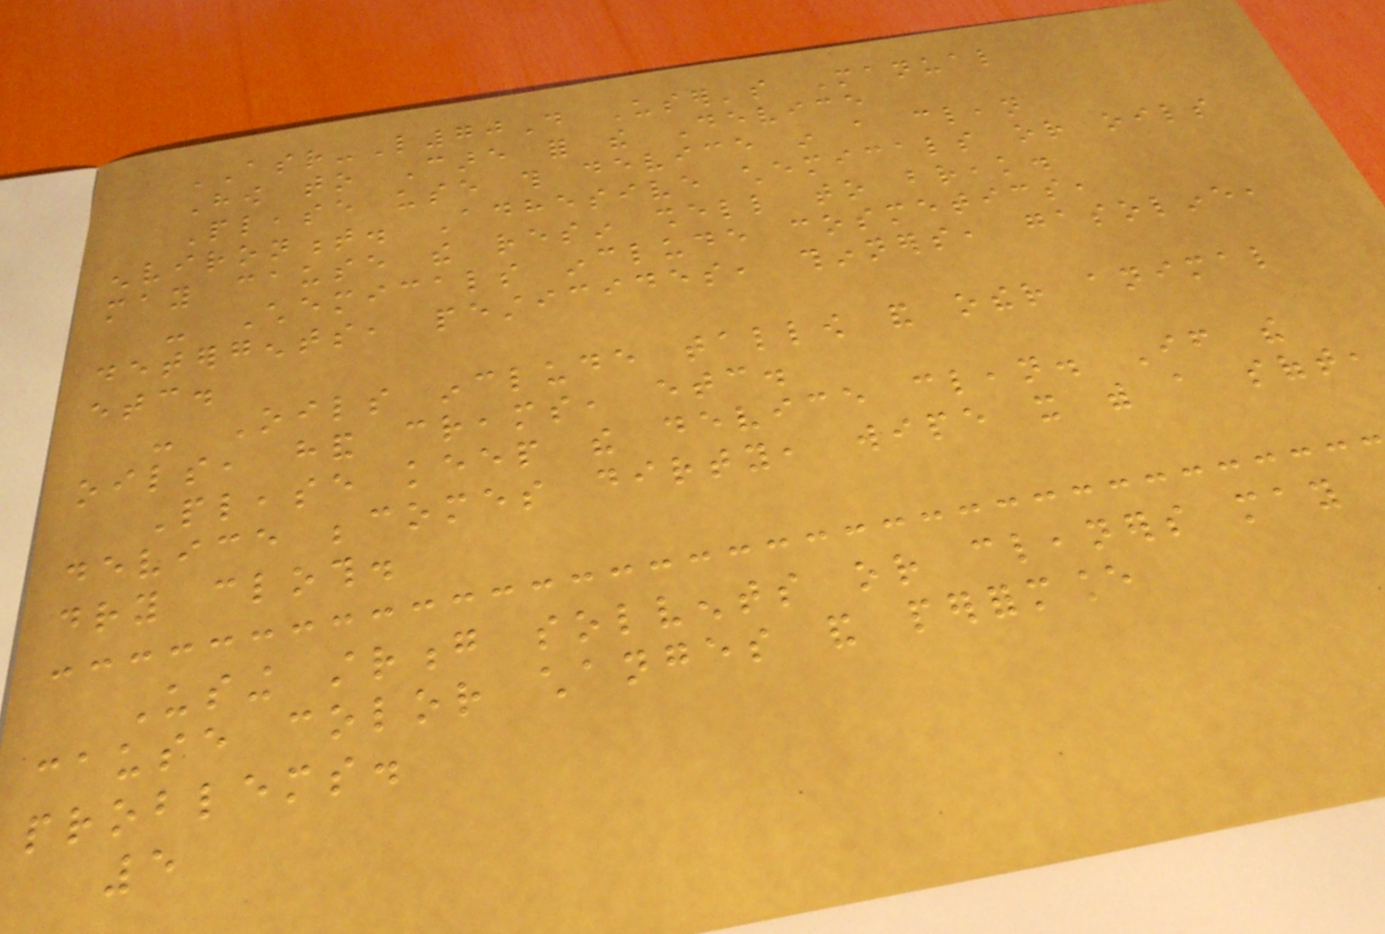ASR-L70D User's Manual
How to Care for the Device
Please use this device in a clean
environment. Adhesive chemicals or oils
may cause the resin shell to break.
- Chemicals include cosmetics,
detergents, pesticides, thinners, gasoline,
etc.
- Oils include tallow and other animal
oils, hand creams, etc.
Please keep the device clean. If the
device becomes dirty, wipe it with a soft,
dry cloth.
Using strong solvents or cleaners may
cause color changes and performance
problems.
5
